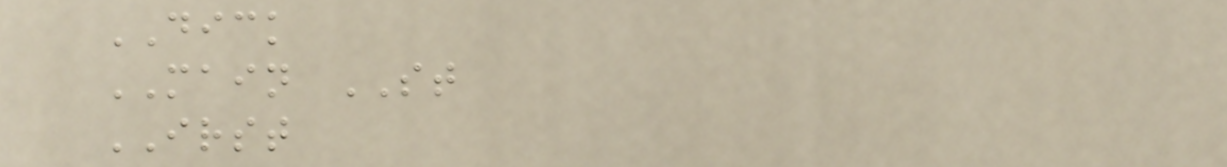DICK
MAIN ST
IRST
